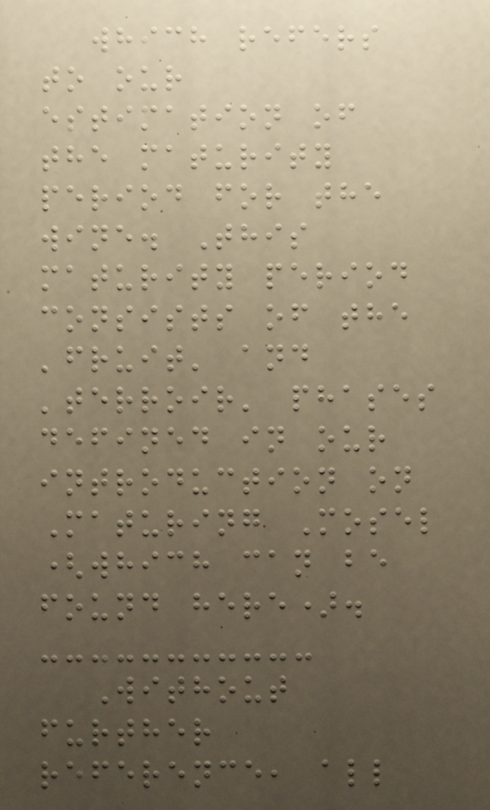which refers
to our
estimation of
the maturity
period for the
wine. This
maturity period
consists of the
'fruit' and
'terroir' phases
defined in our
introduction on
Maturing Mosel
(which can be
found here).
Without
further
reference, all
